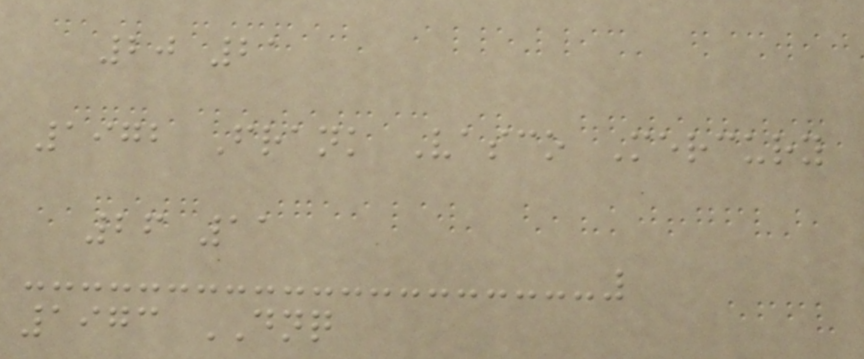20 21
1972 Frank Vasco Mercury
26 11
1973 DNQ
